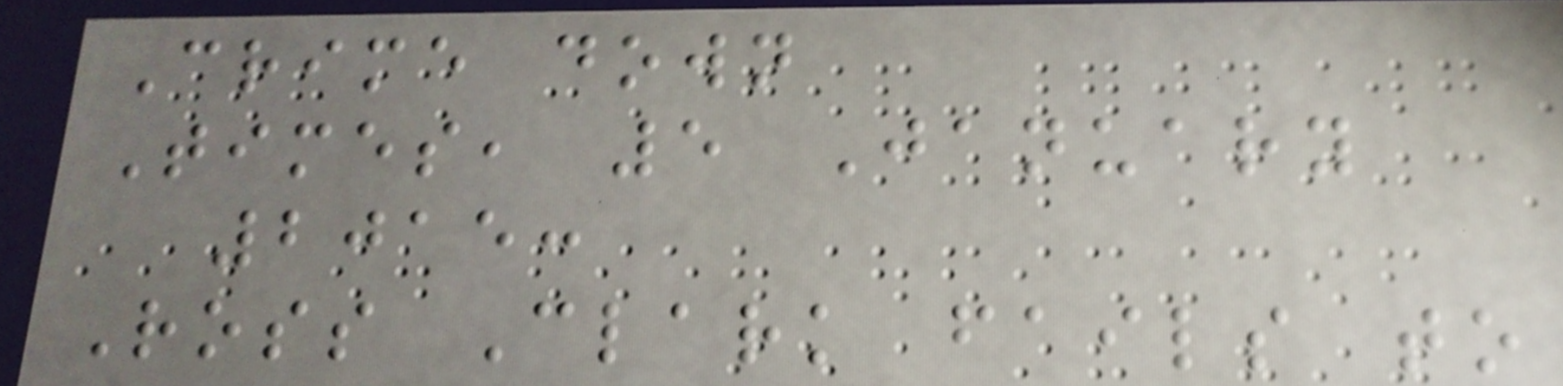Crime down
Times, 5 January
2015:
Ross Clark fails to
